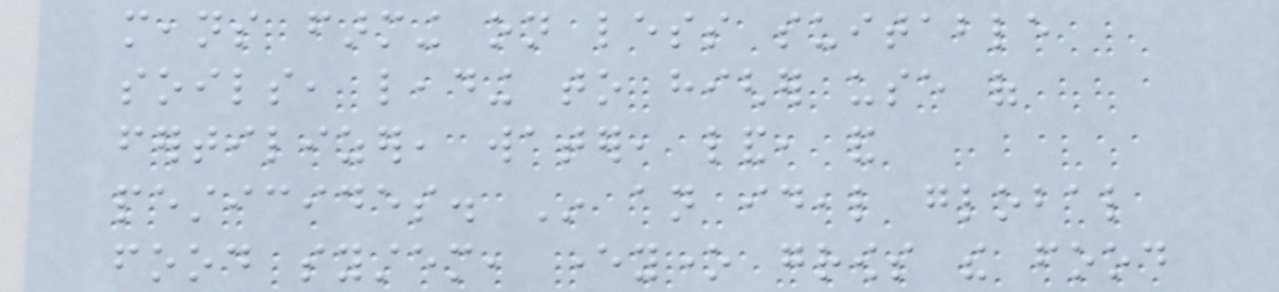means farming on less suitable
soils, leading to higher use of
fertilizer, water, land, and
pesticides. In an ideal global
food system, everyone grows the food
